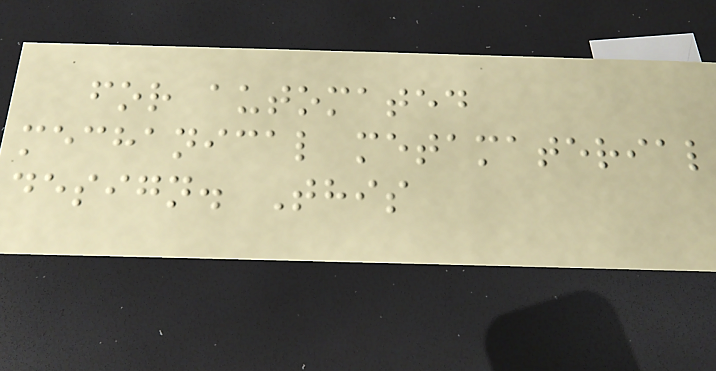for automated
mechanical metamaterial
design. This
